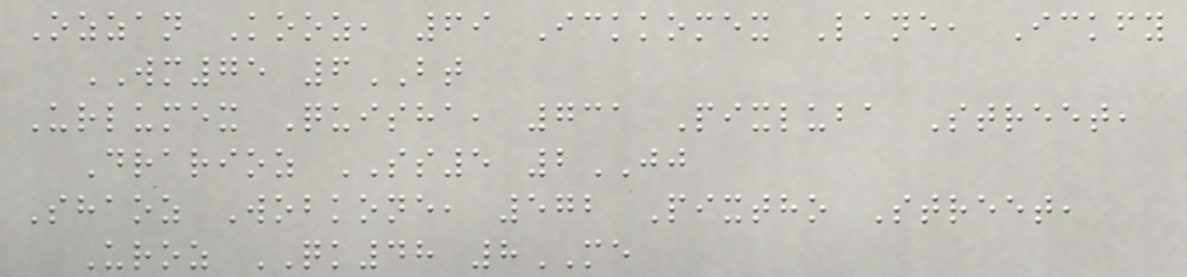Ozzan Kooz, 69 Ickkomex Lane, Ickfy
WM75 6BT
Urlumex Quisha, 731 Pixluba Street,
Drarioz SS5 2JJ
Shaoz Wobkone, 572 Pixtho Street,
Uroz QK48 8ME
